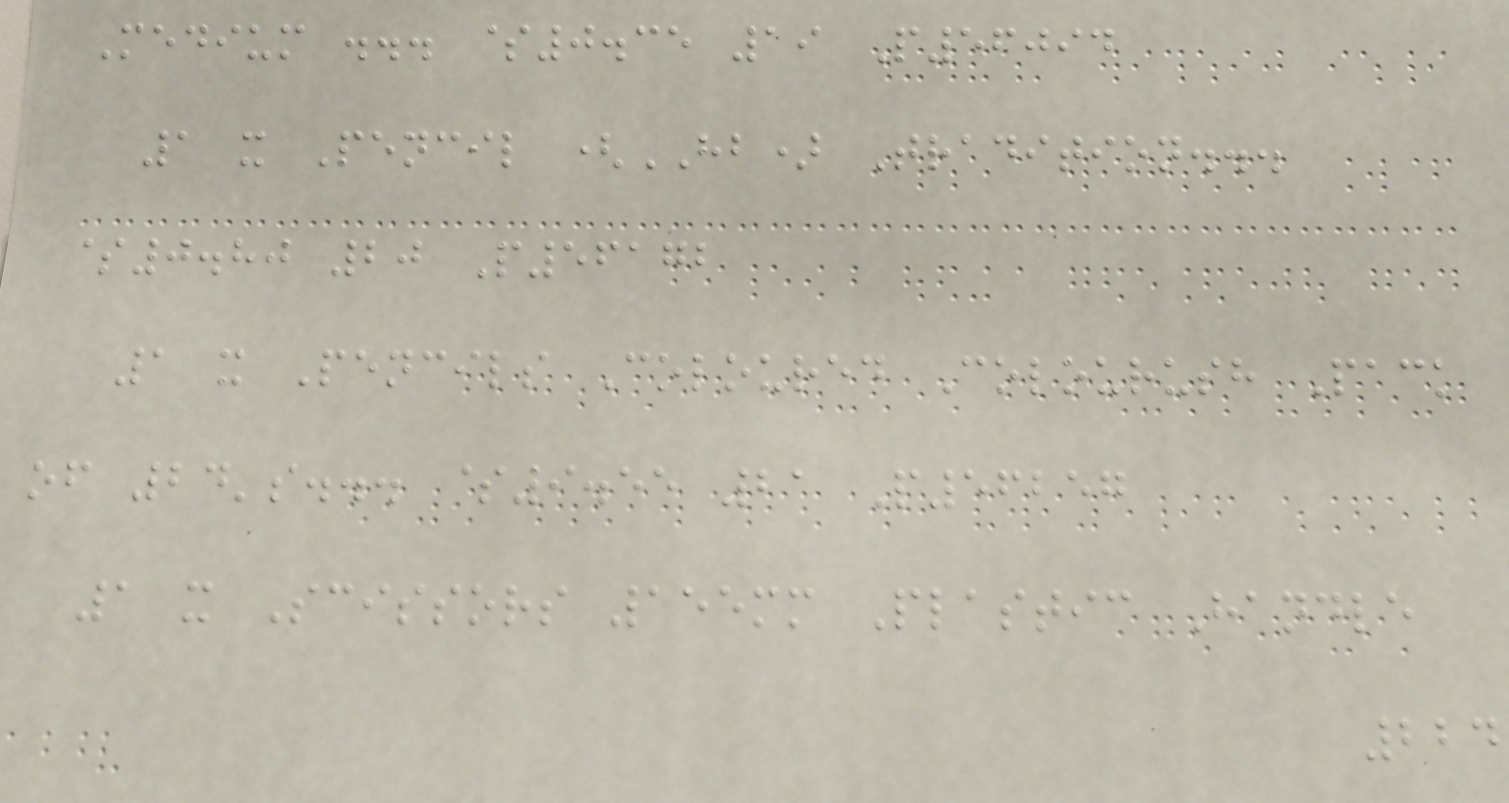Medium ... $0.35 19 P56094
1 x Pencil (HB) Tradition...
$0.80 20 P56172
1 x Pencils Coloured Colourush Pack
of 24's... $9.55 21 P56257
1 x Scissors 155mm Plastic Handle
224
